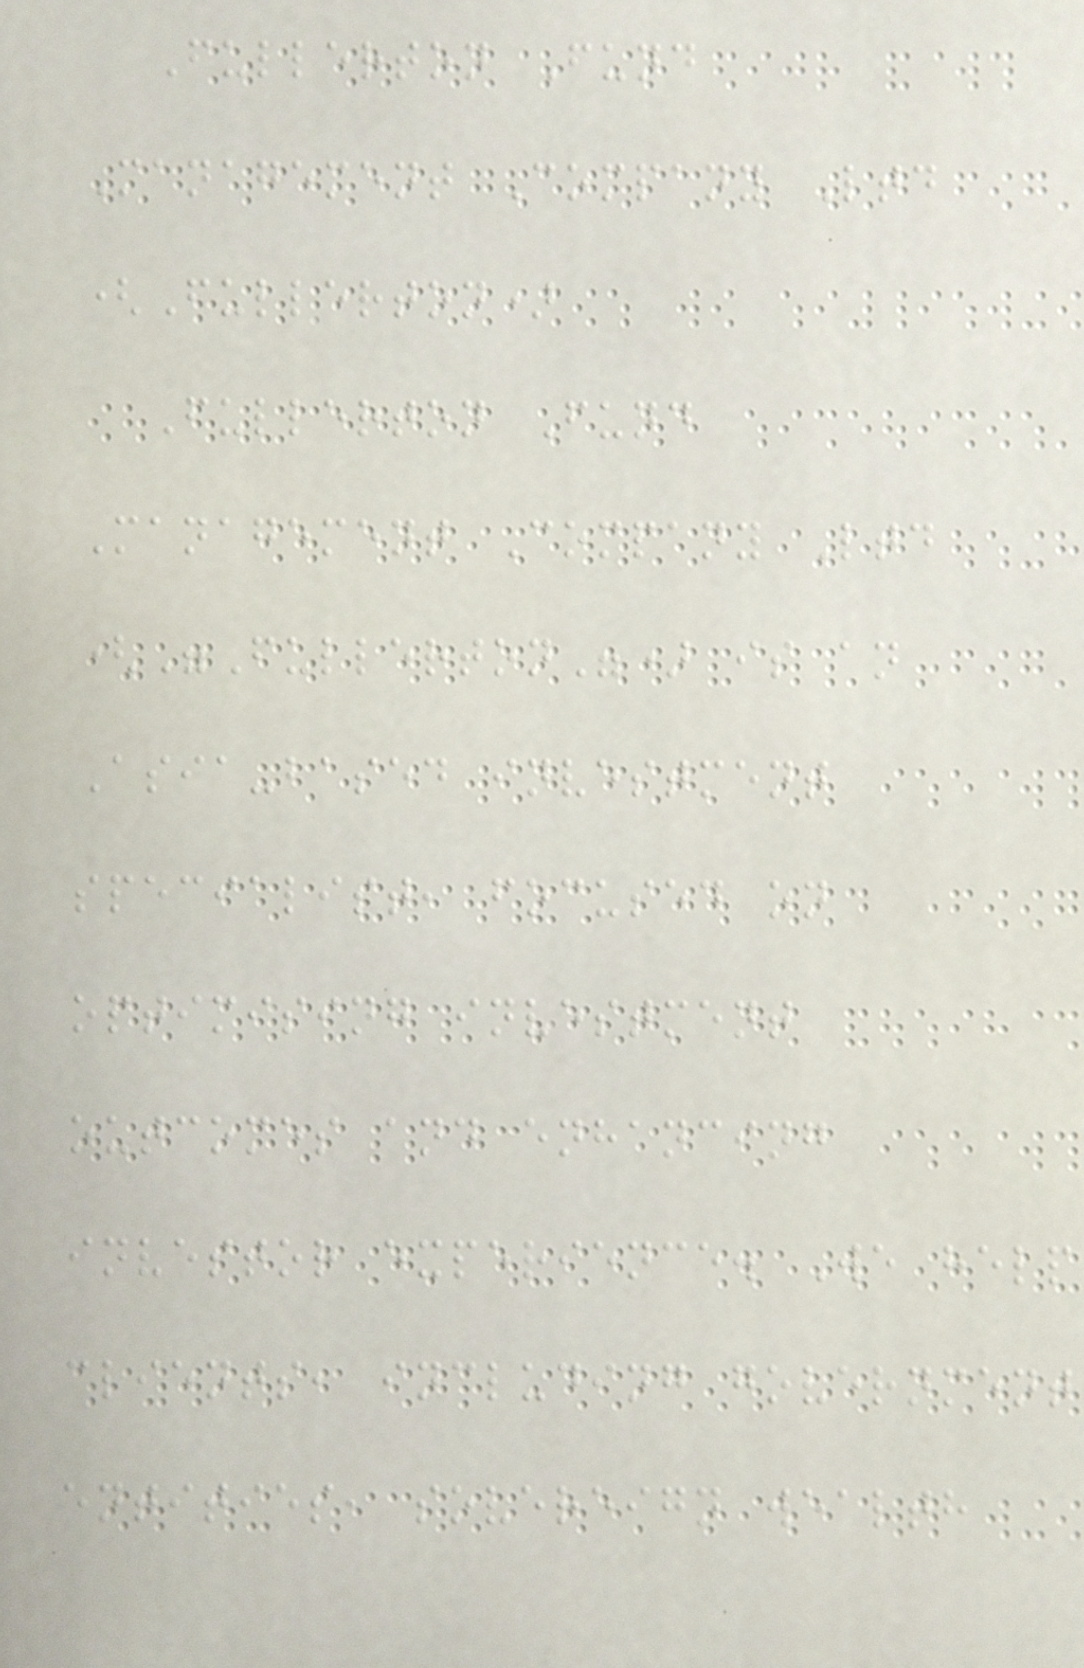Fullerton Fund
Management Company Ltd
(Fullerton)
Fullerton Fund
Management Company Ltd
("Fullerton") is an
Asia-based investment
specialist, focused on
optimising investment
outcomes and enhancing
investor experience. We help
clients, including government
entities, sovereign wealth
